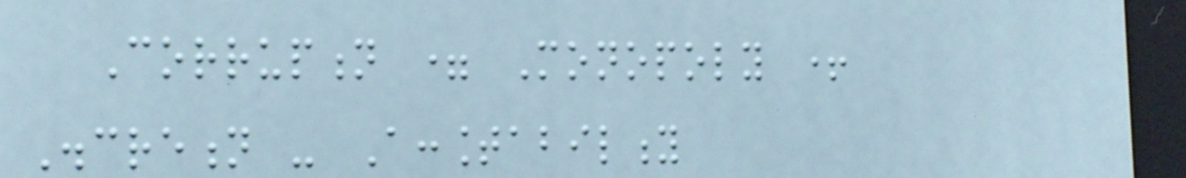Corruption = Monopoly +
Discretion - Accountability
